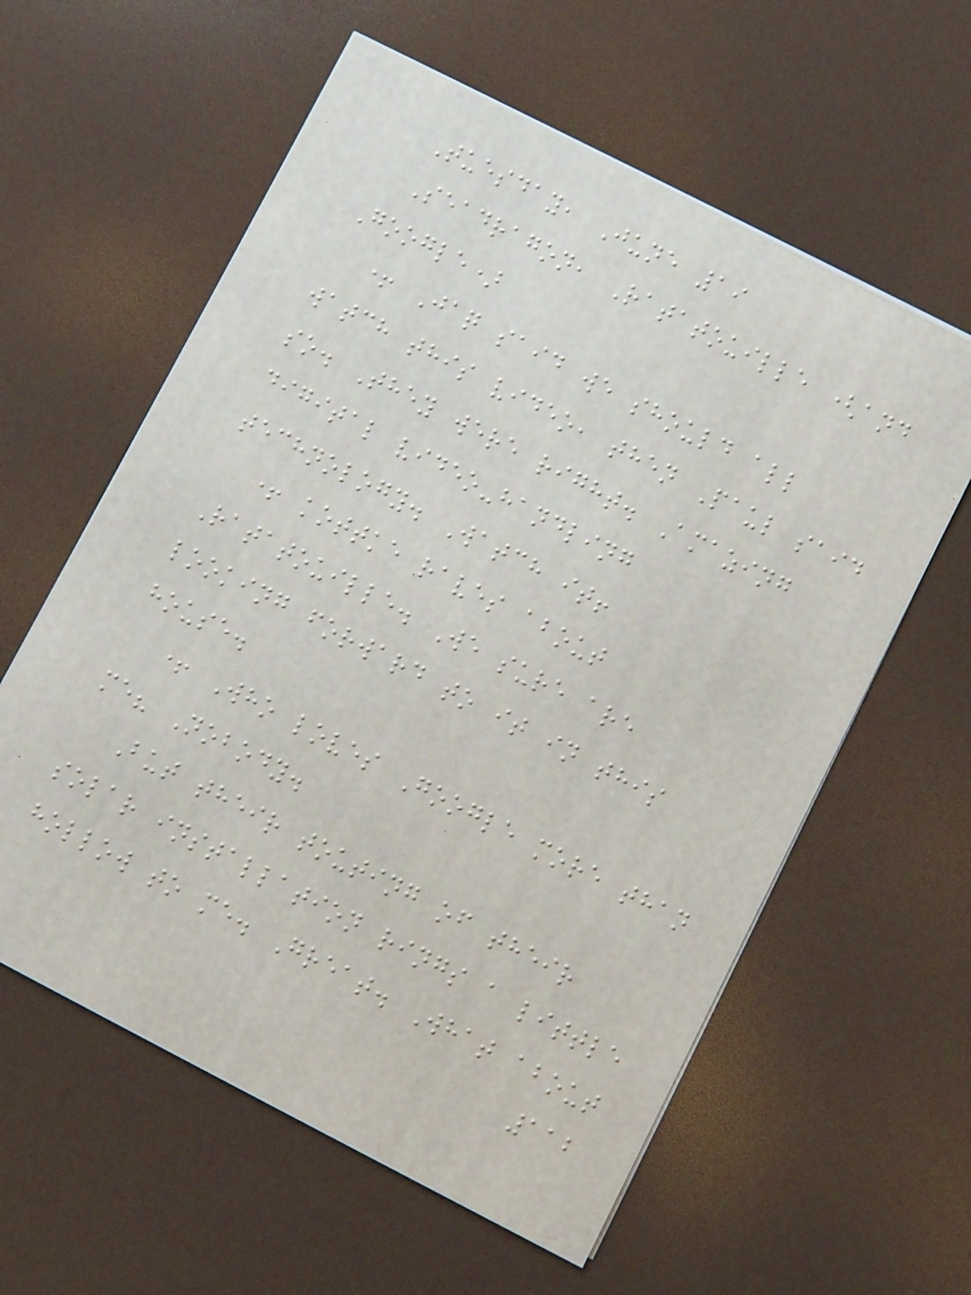Tuesday, June 19
Seadragon, Ratatouille (and
Google)
+ Jaq said we should all
watch this video, then Paul said
so. They were right. Amazing
digital video-handling
technology. Watch it!
+ kottke raves about
Ratatouille. We sure are
looking forward to it in this
house.
+ Who loves Google more than
me? Nobody.
But their touting of their
solar installation rings a little
hollow to me. Great. What about
112
